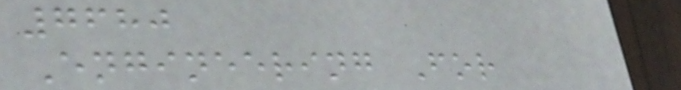7680
Engineering For
